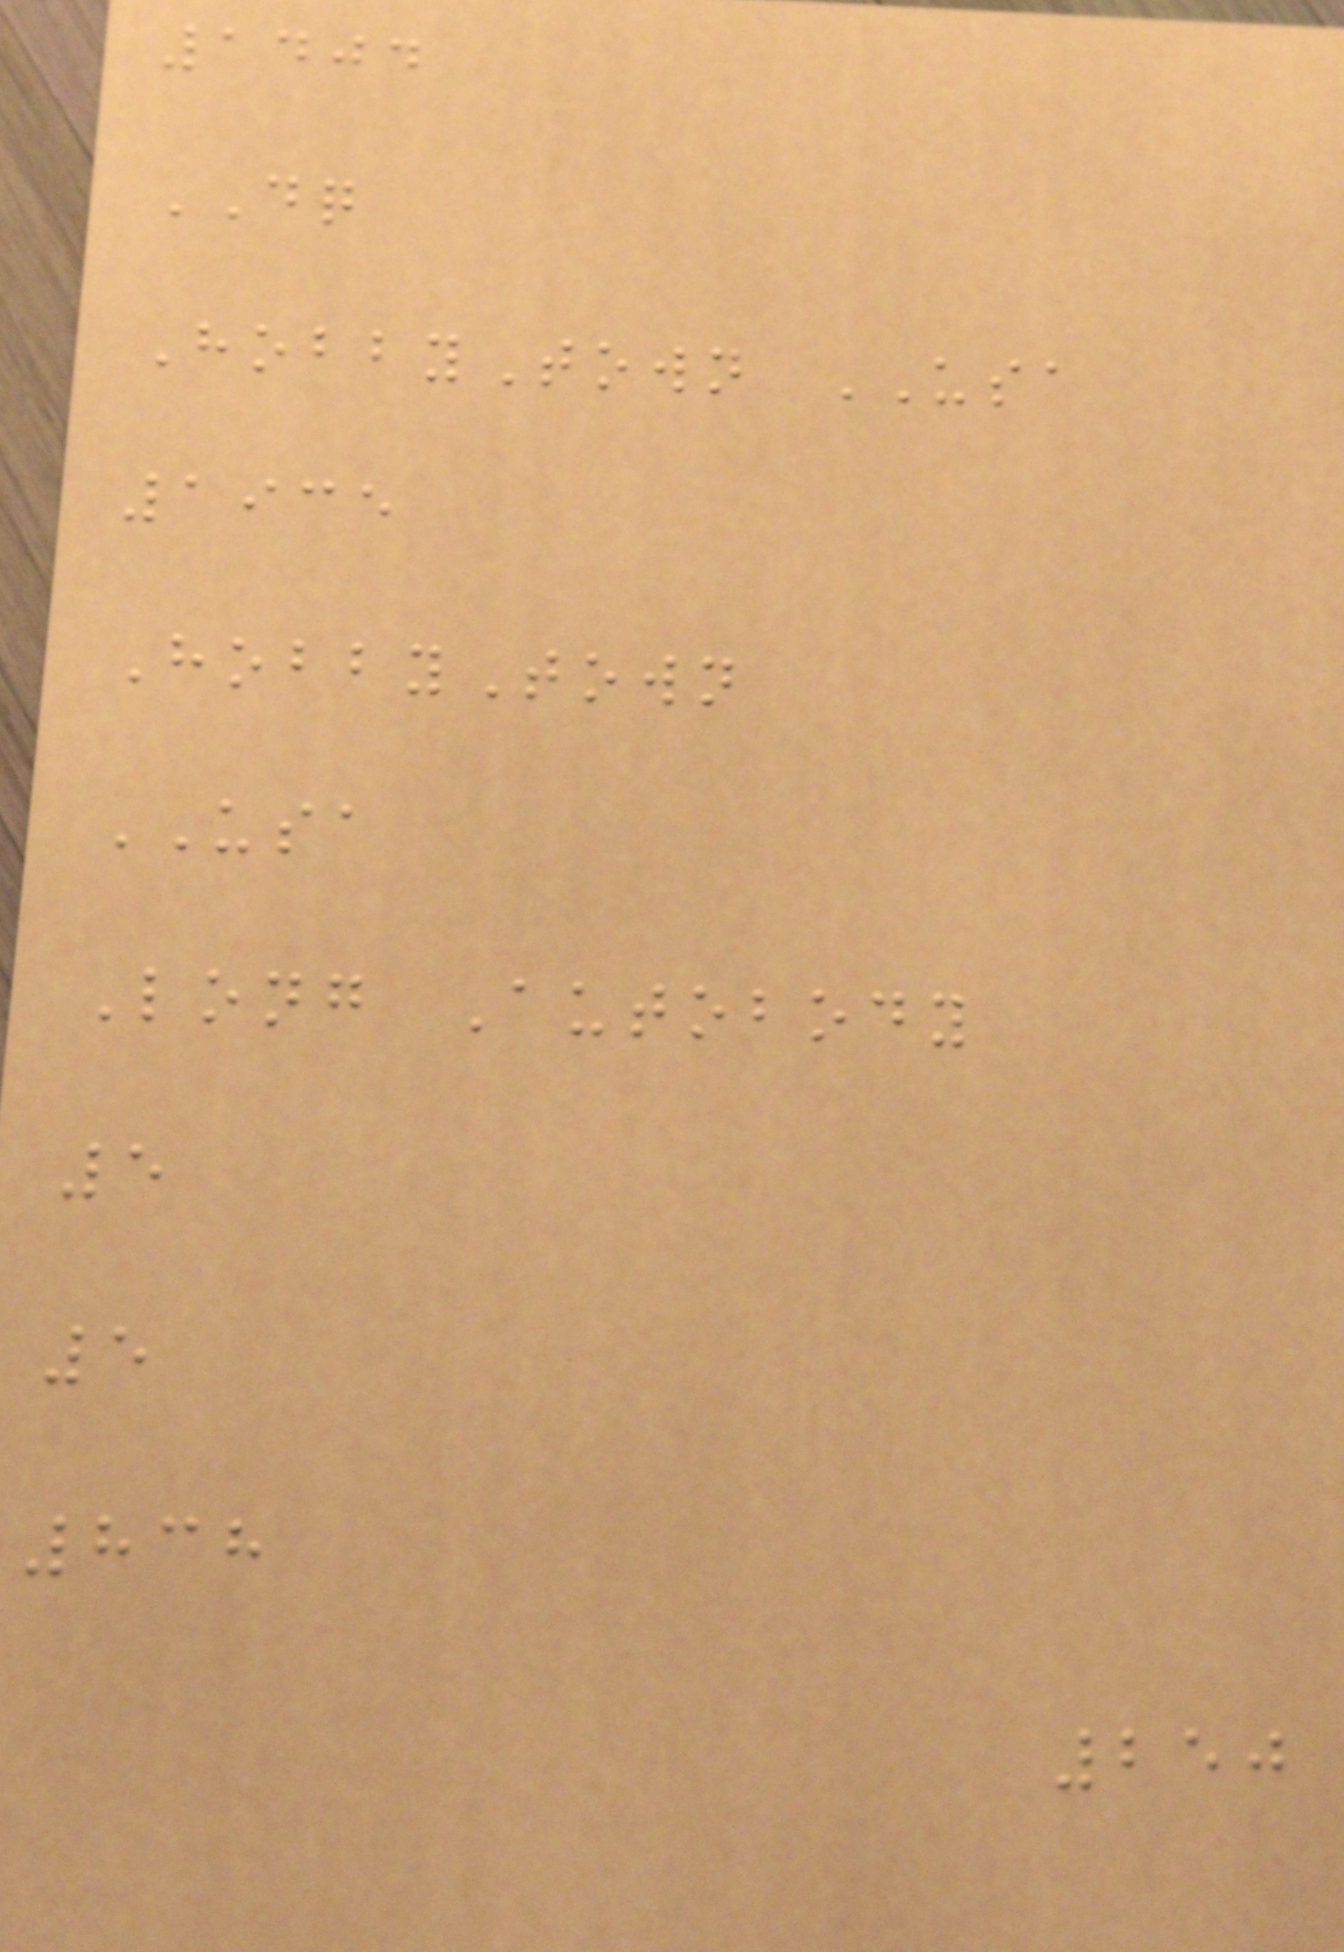1404
DQ
HobbyTown USA
1935
HobbyTown
USA
Long Autobody
5
5
838
250
